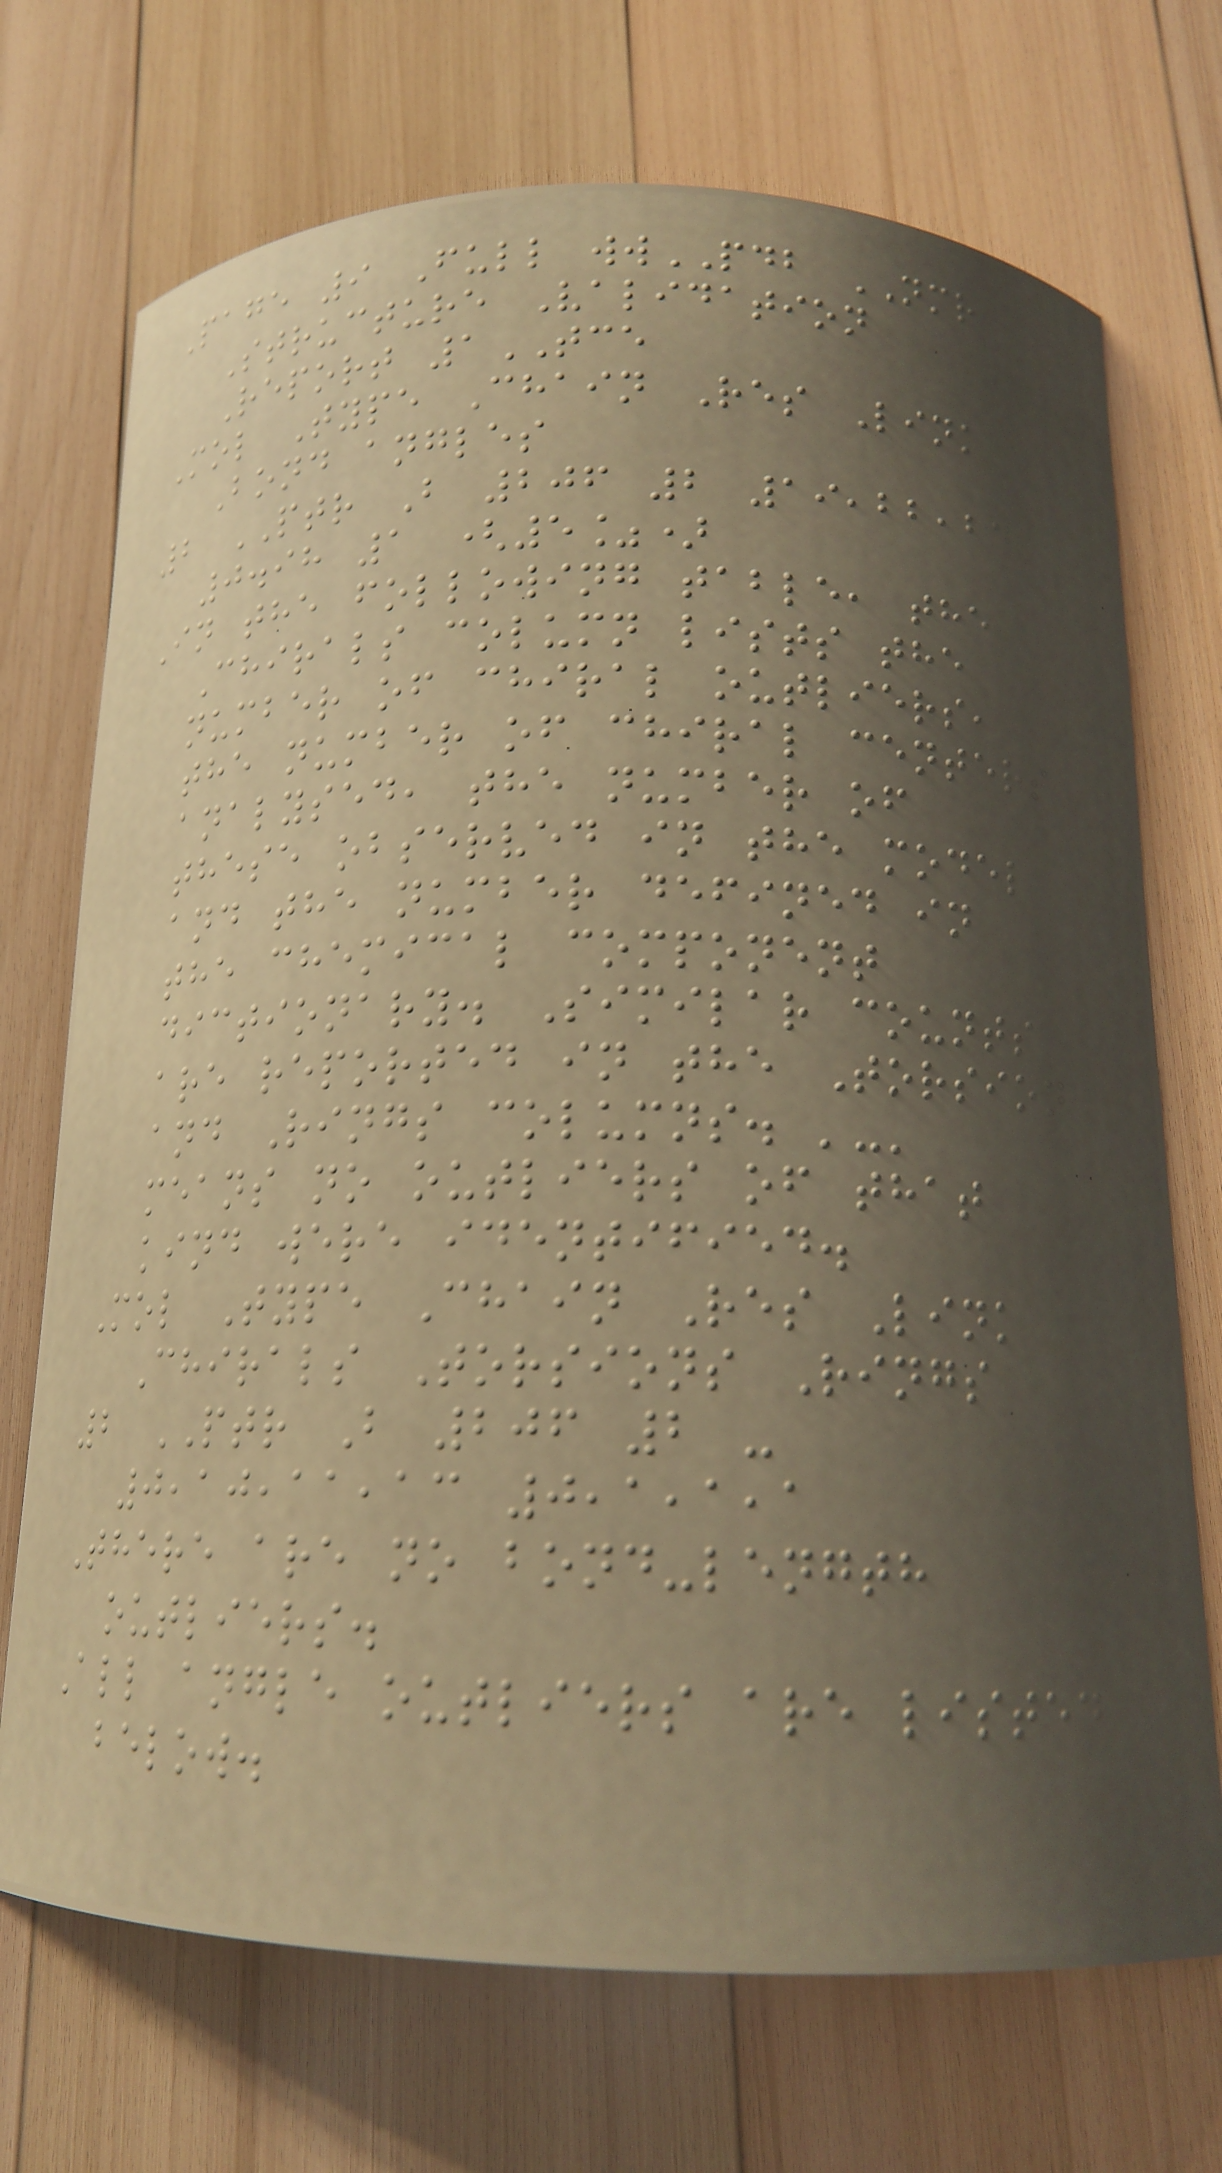Page 9 Full wwPDB NMR
Structure Validation
Report 1TCE
Mol Type Chain Res Link
Bond angles
2 PTR B 206 2 19,22,24
0.98 1 (5%)
In the following table, the
Chirals column lists the
number of chiral outliers,
the number of chiral centers
analysed, the number of
these observed in the model
and the number defined in
the chemical component
dictionary. Similar counts
are reported in the Torsion
and Rings columns. '-'
means no outliers of that
kind were identified.
Mol Type Chain Res Link
Chirals Torsions Rings
2 PTR B 206 2 -
0,10,11,13 0,1,1,1
There are no bond-length
outliers.
All angle outliers are listed
below.
